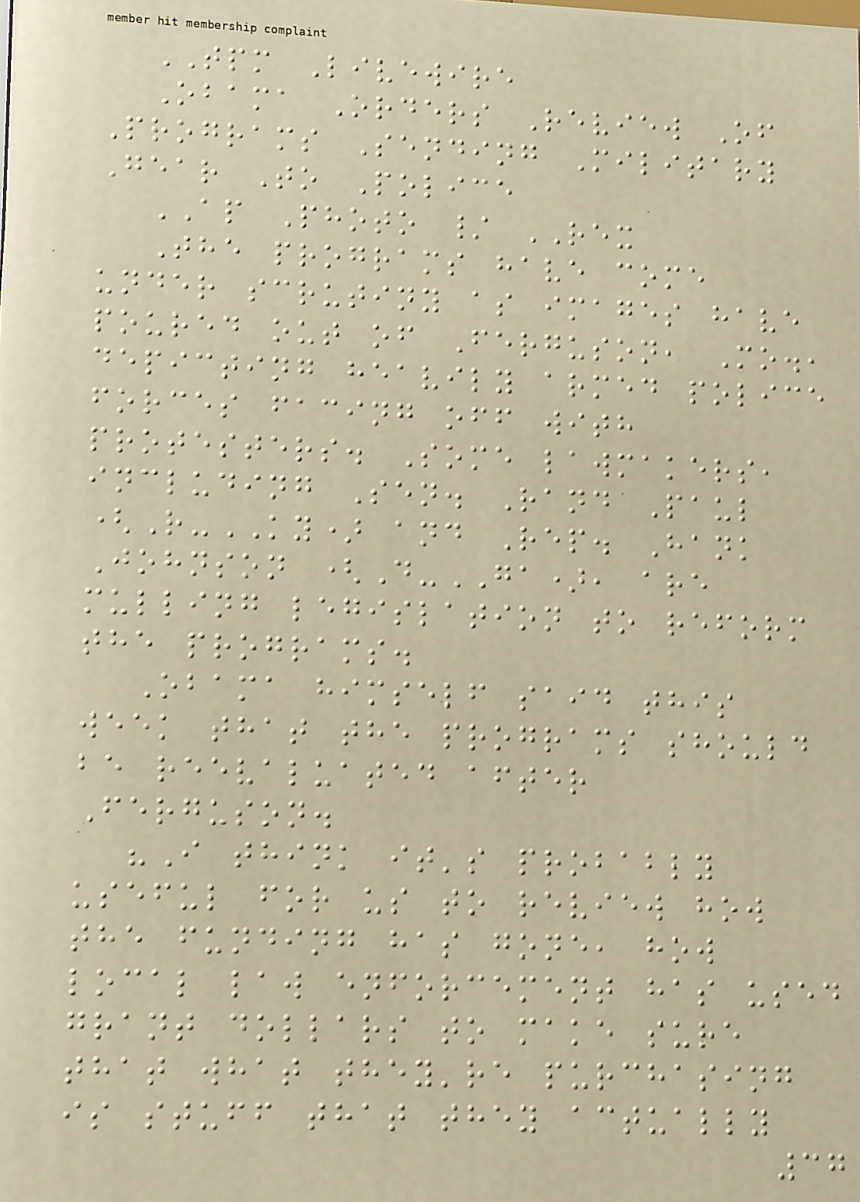TPM Livewire
Obama Orders Review Of
Programs Sending Military
Gear To Police
AP Photo / REX
The programs have come
under scrutiny as images have
poured out of Ferguson, Mo.,
depicting heavily armed police
forces facing off with
protesters. Some lawmakers,
including Sen. Rand Paul
(R-KY) and Rep. Hank
Johnson (D-GA), are
mulling legislation to reform
the programs.
Obama himself said this
week that the programs should
be reevaluated after
Ferguson.
"I think it's probably
useful for us to review how
the funding has gone, how
local law enforcement has used
grant dollars to make sure
that what they're purchasing
is stuff that they actually
37
